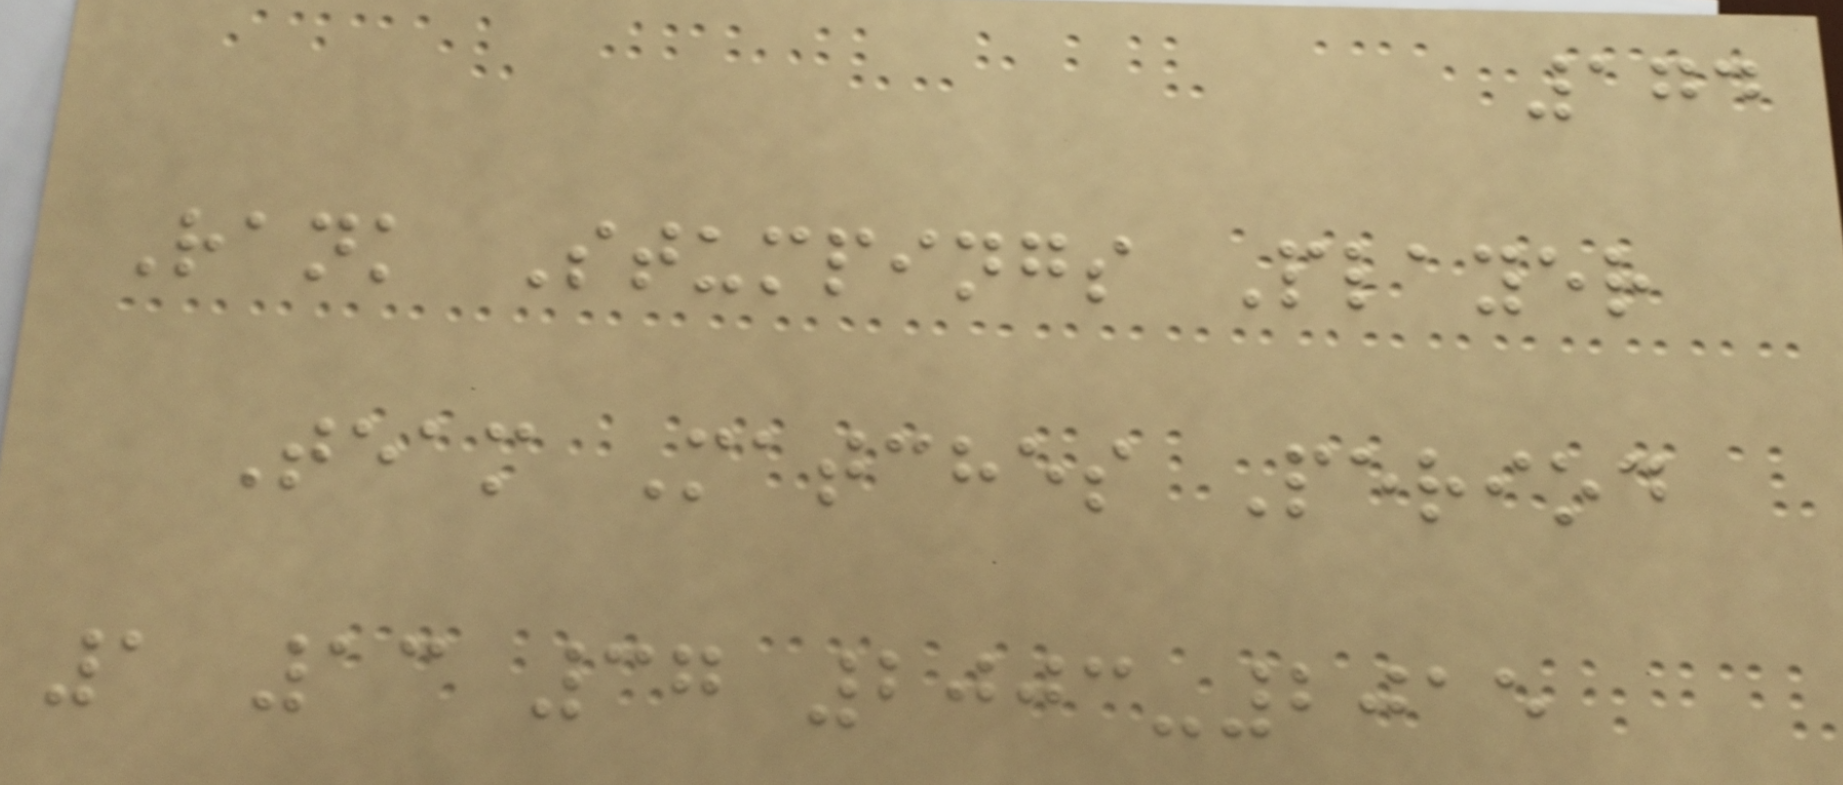174
Rank Stumpings Player
Team Matches Period
1 13 37 2003-2015
